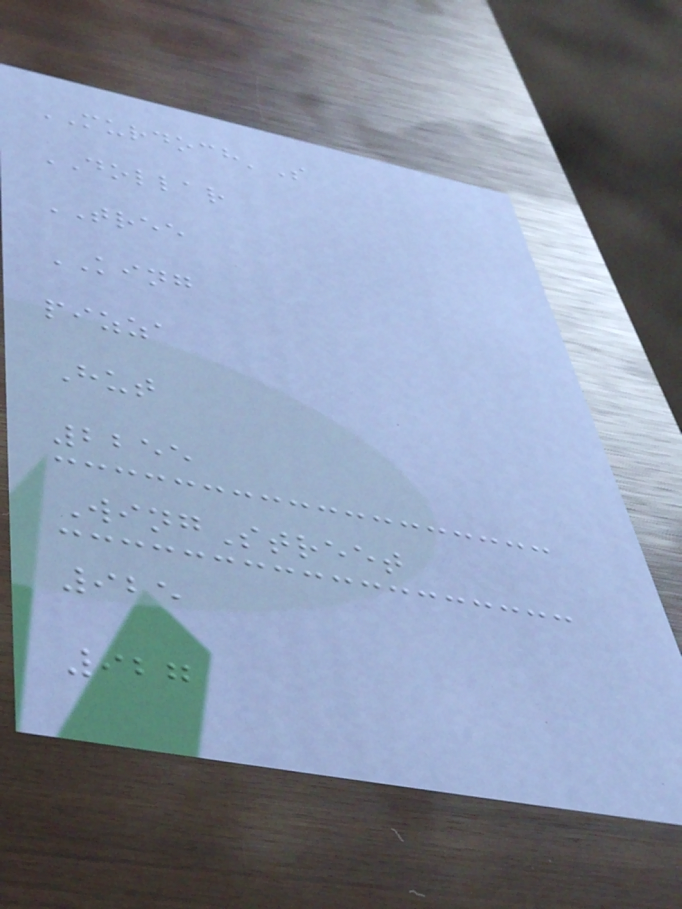MURDOCH'S
DOLLAR
TREE
KING
pizza
Hut
2255
WingStreet
925
927
